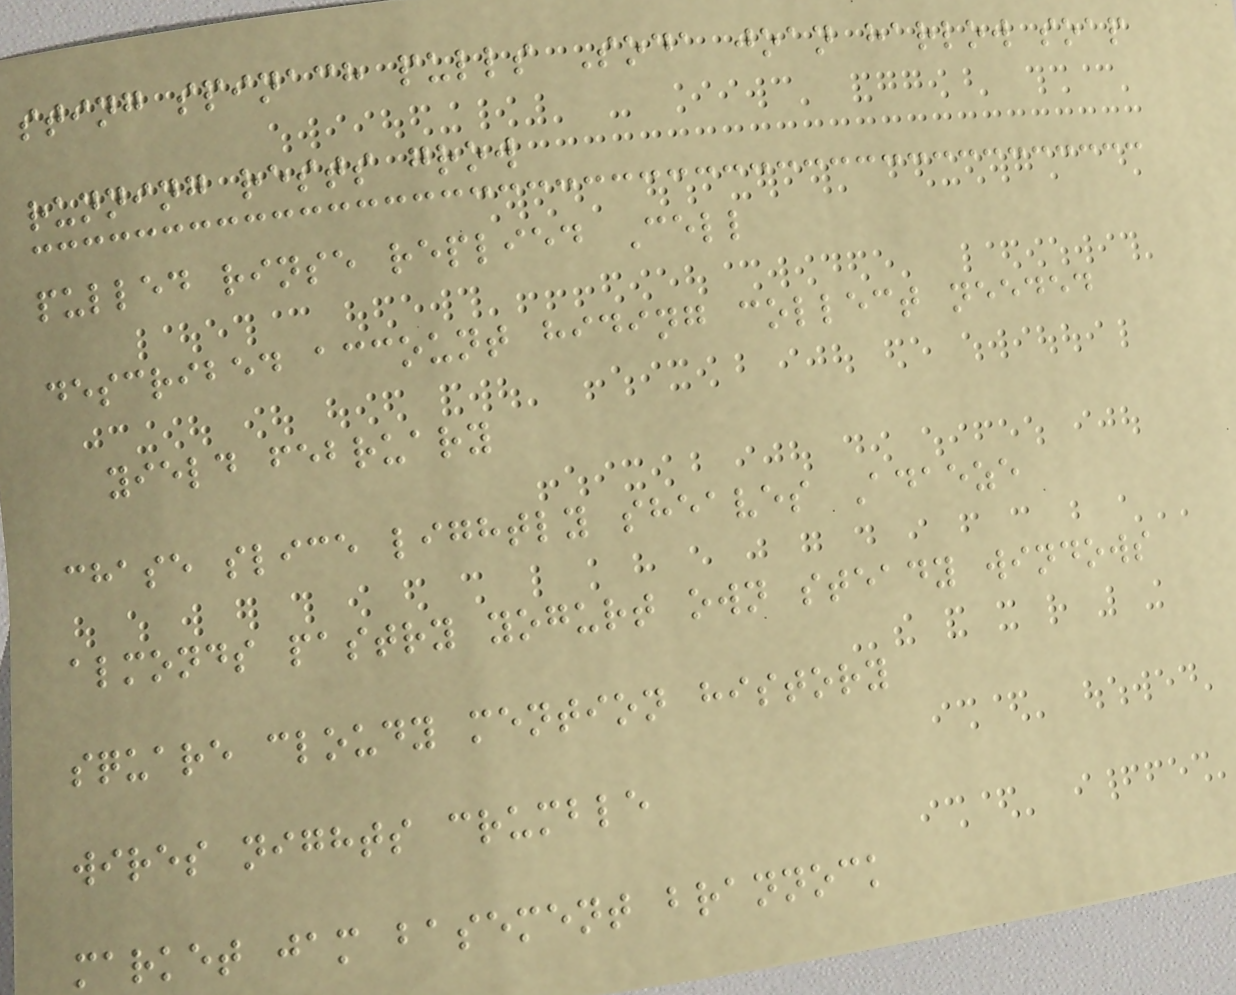sting spinach pulls Soda joan harlow soap
running rests grow
pulled rinse replied Cell
described account hiding collect needed
yield february
chase slice lightly sheaves Adaeze
almonds pastry yogurt own steady windows
square cloudy mention history
wires nights crumble
market jam basement brannock
